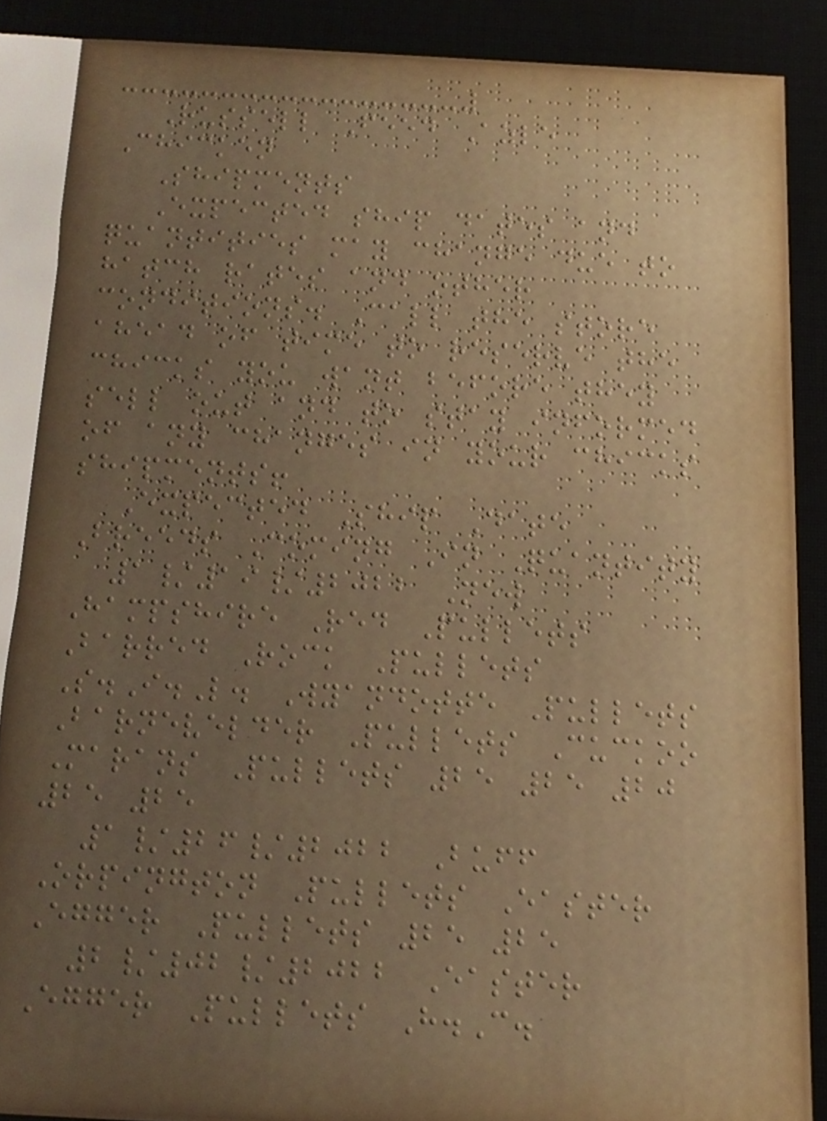Russell Feed Azle
Chicken
Shipments
Expected ship dates and
quantities may change due to
hatch rates and other
conditions. Call the store
ahead of time to reserve the
chicks you want before they
sell out and to stay informed
of any changes in your chicks
shipments!
Expected Ship Date
Breeds Coming In Quantity
1/19/2022 New
Hampshire Red Pullets
Barred Rock Pullets
S.I.L. Wyandotte Pullets
Barnevelder Pullets Cuckoo
Marans Pullets 25 25 20
25 25
1/26/2022 Buff
Orpington Pullets Easter
Egger Pullets 25 25
2/02/2022 Easter
Egger Pullets H.C.
